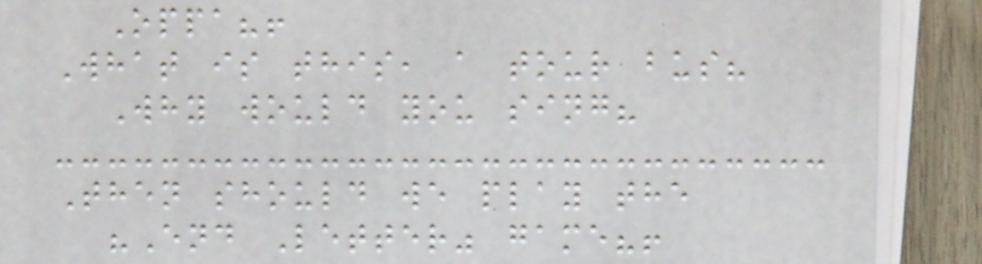Oppa?!
What is this, a tour bus?
Why would you sing?
Then should we play the
"End Letter" game?!
